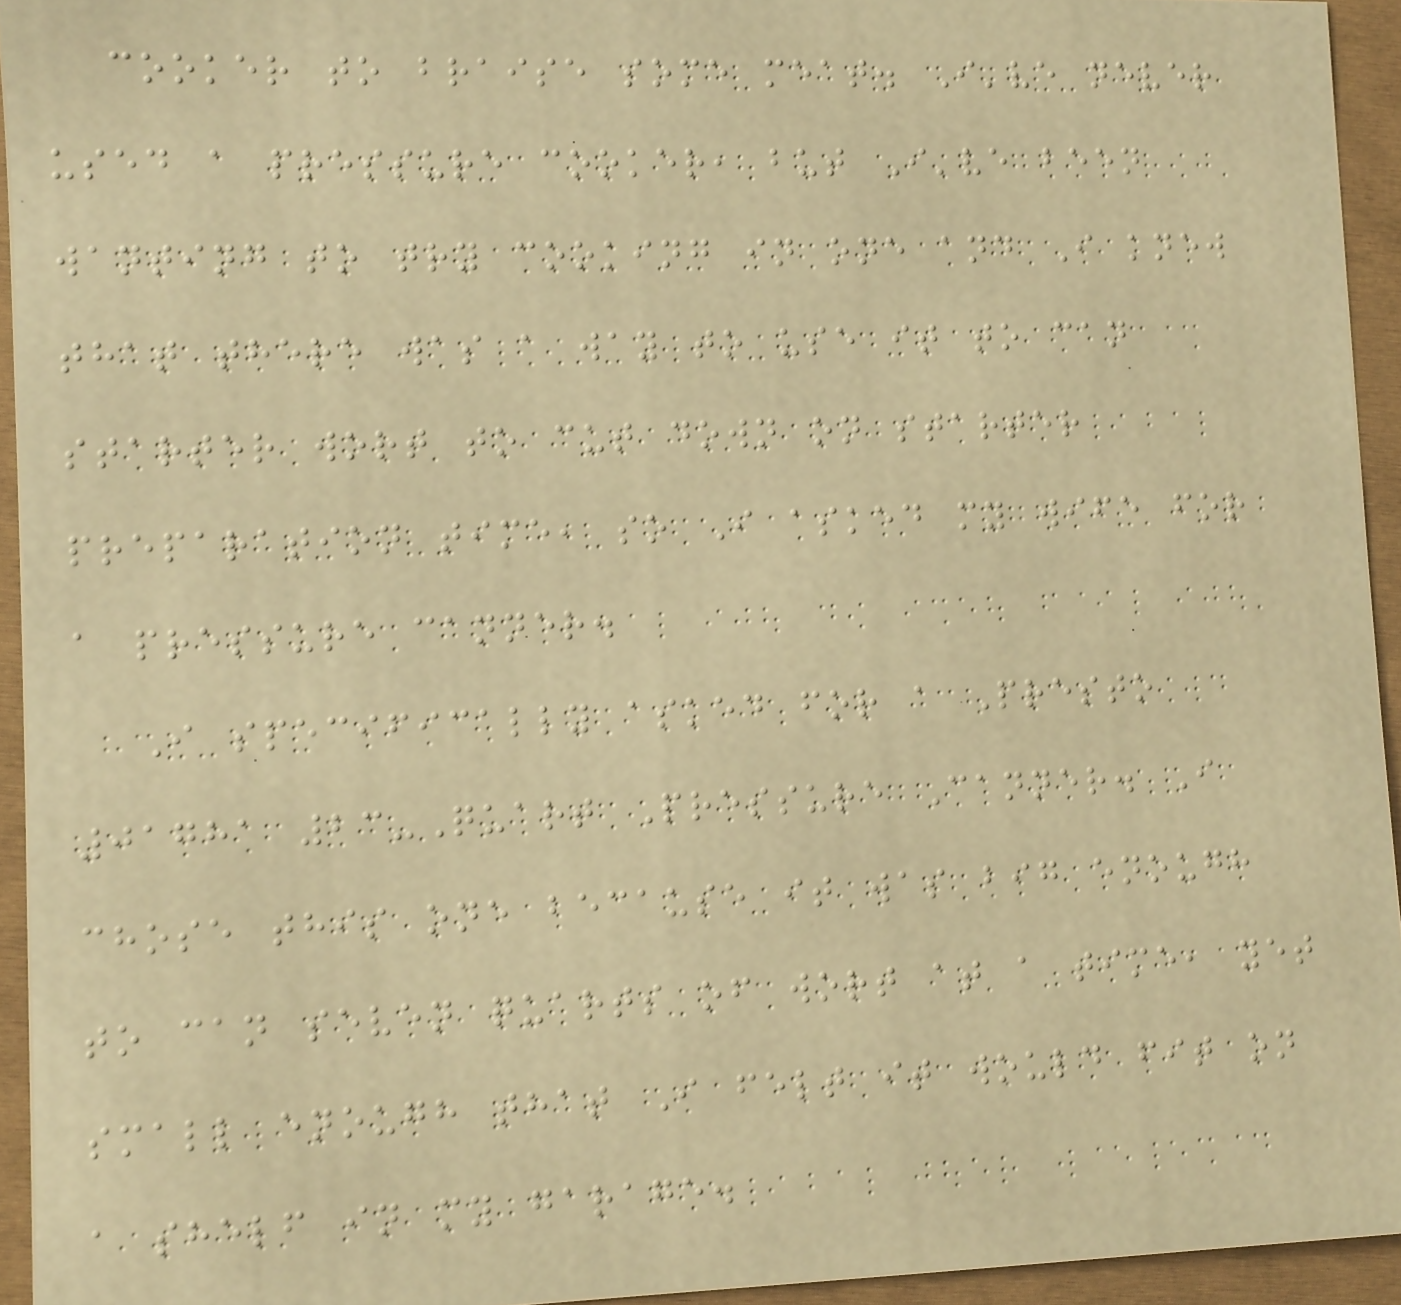cooker to braise some meat. I've never
used a pressure cooker, but I've been
wanting to try cooking in one and I knew
that there was a way to use it to can
starter wort to cut down on starter
preparation time, so I asked my wife for
a pressure canner.
I specifically asked for a Presto
01781 23-Quart Pressure Canner. I
chose this one because it was big enough
to can seven quarts of wort at a time, yet
small enough that I felt it would fit on
a shelf in my garage.
